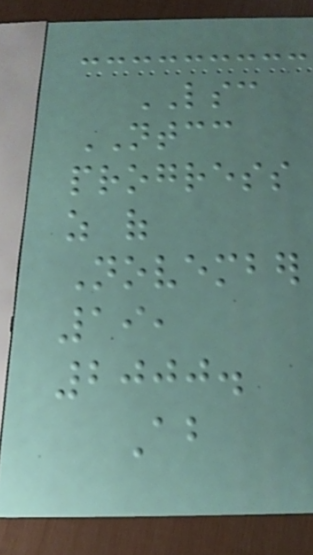LSC
NTCC
progress
as of
November
19,
2000.
About
